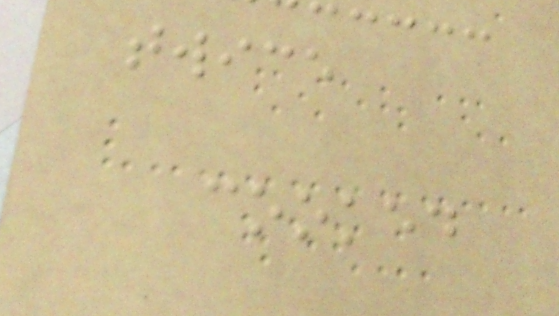twice
cooked
